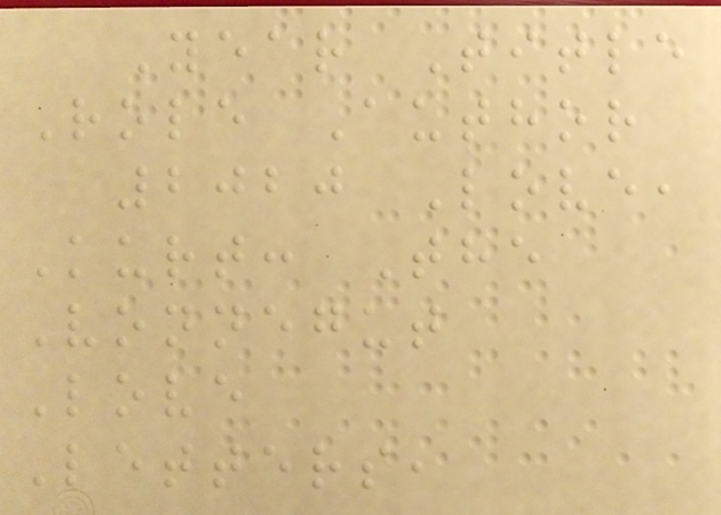Year Title
Role Author
2020 Love,
Kurt: The
Vonnegut
Love
Letters,
